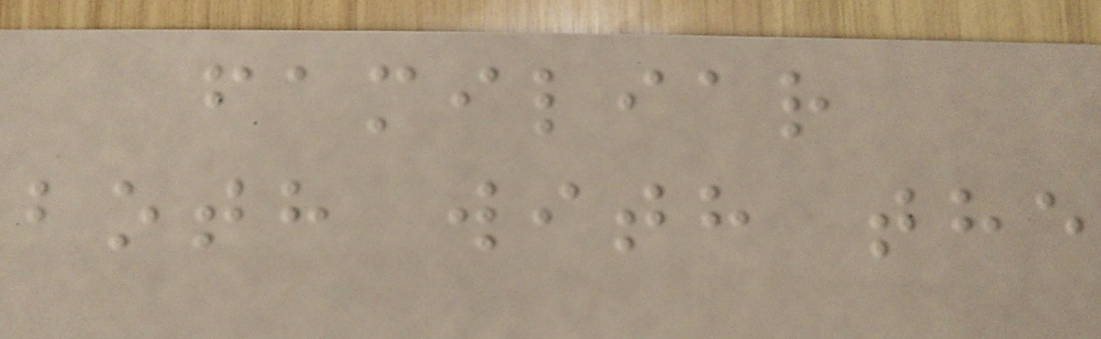familiar
both with the
